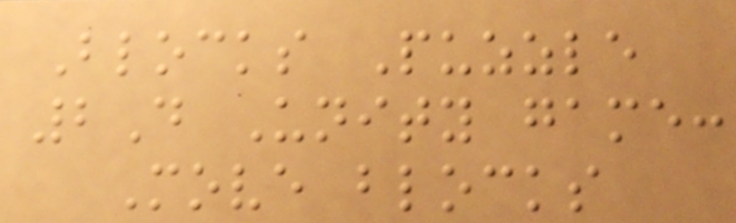Blocks Puzzle
2D Unity game:
Move blocks
